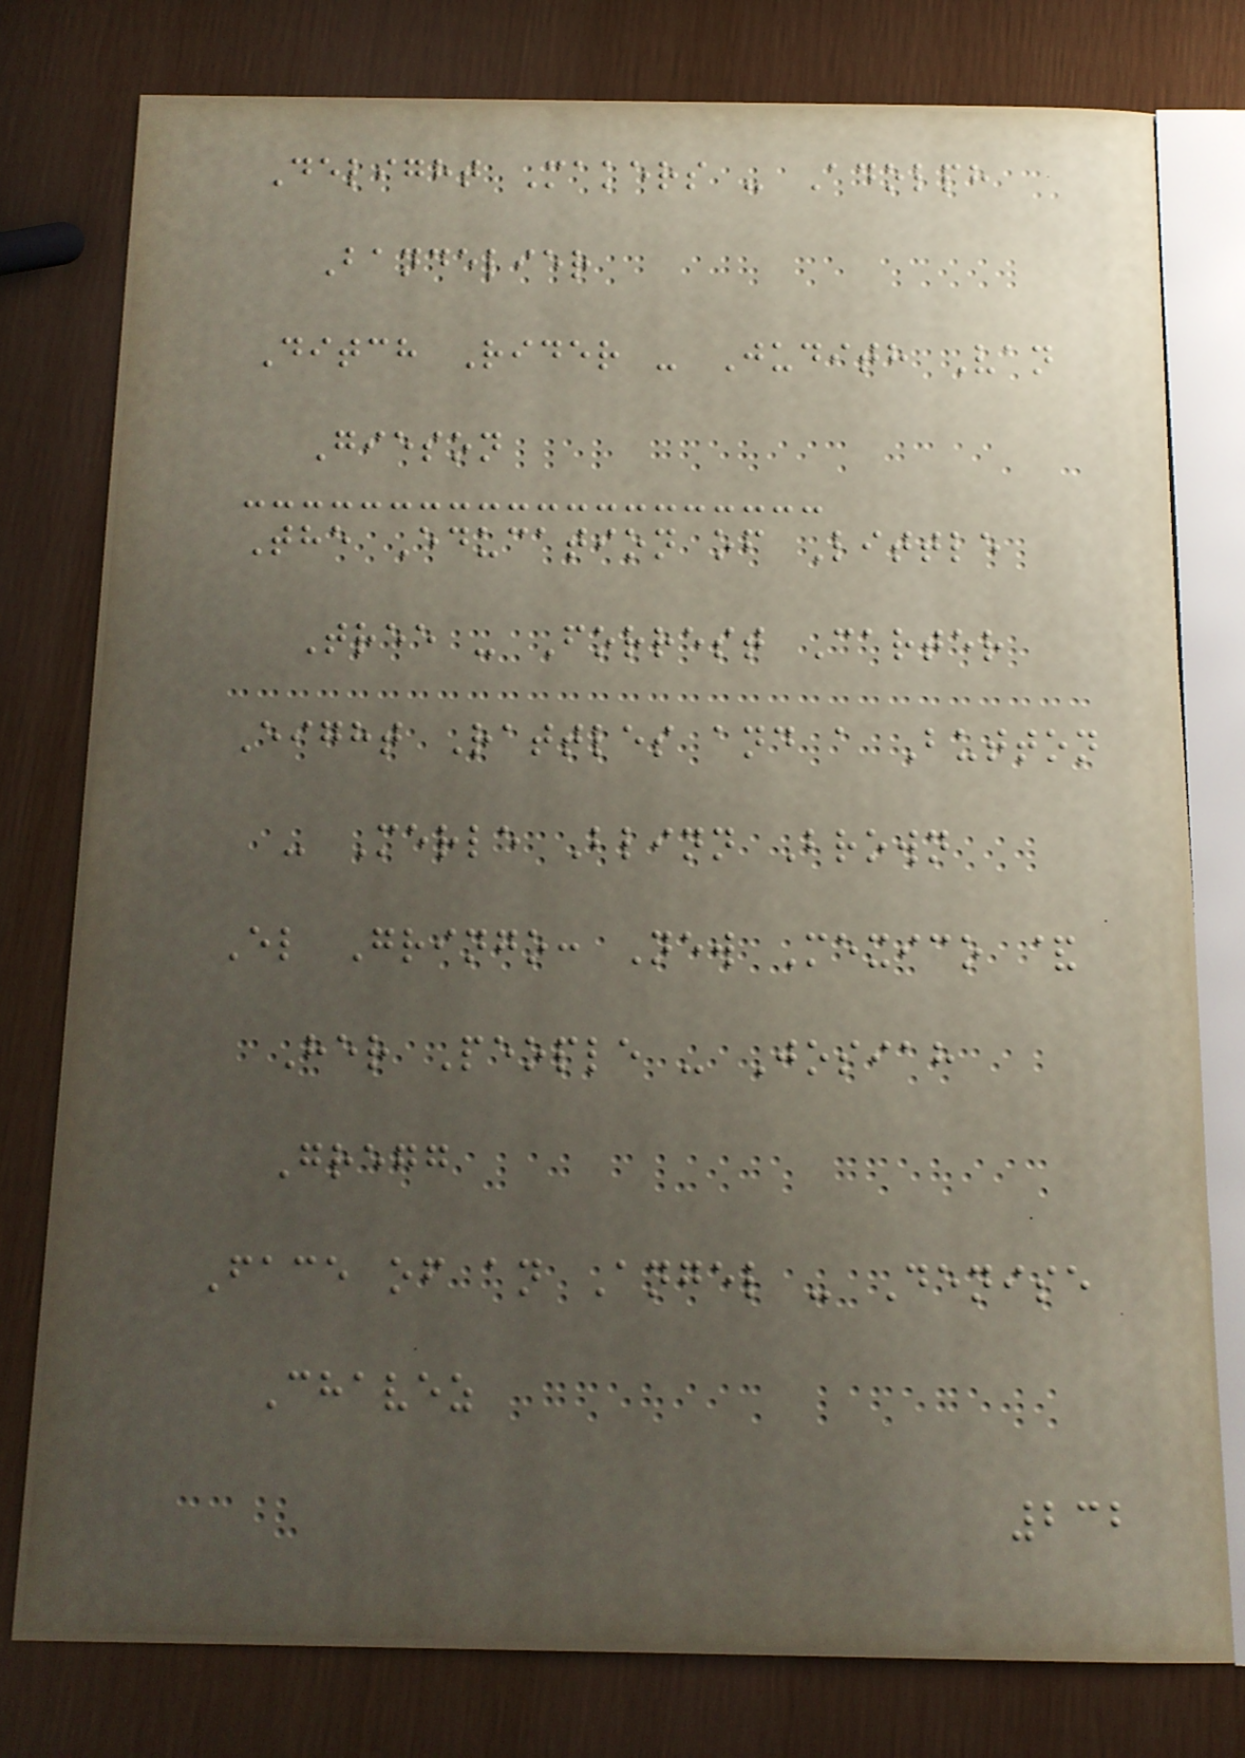Delight Makers - Adolph
Bandelier
Ditch Rider - Judith Van
Gieson
The Education of Little
Tree - Forrest Carter
Eight Rattles and a Button
- Merle Blinn Brown
El Gringo: New Mexico &
Her People - Josiah
Gregg
Face of an Angel - Denise
Chavez
232
